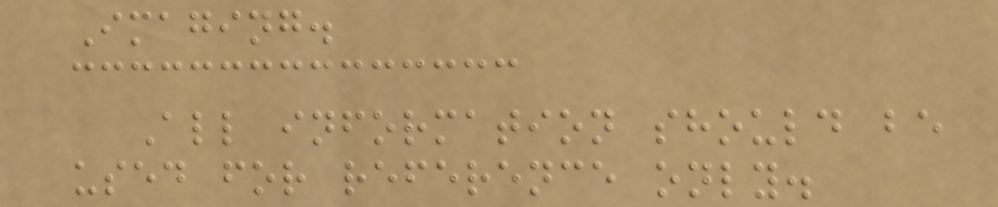Imaging.
All information should be
used for reference only.
